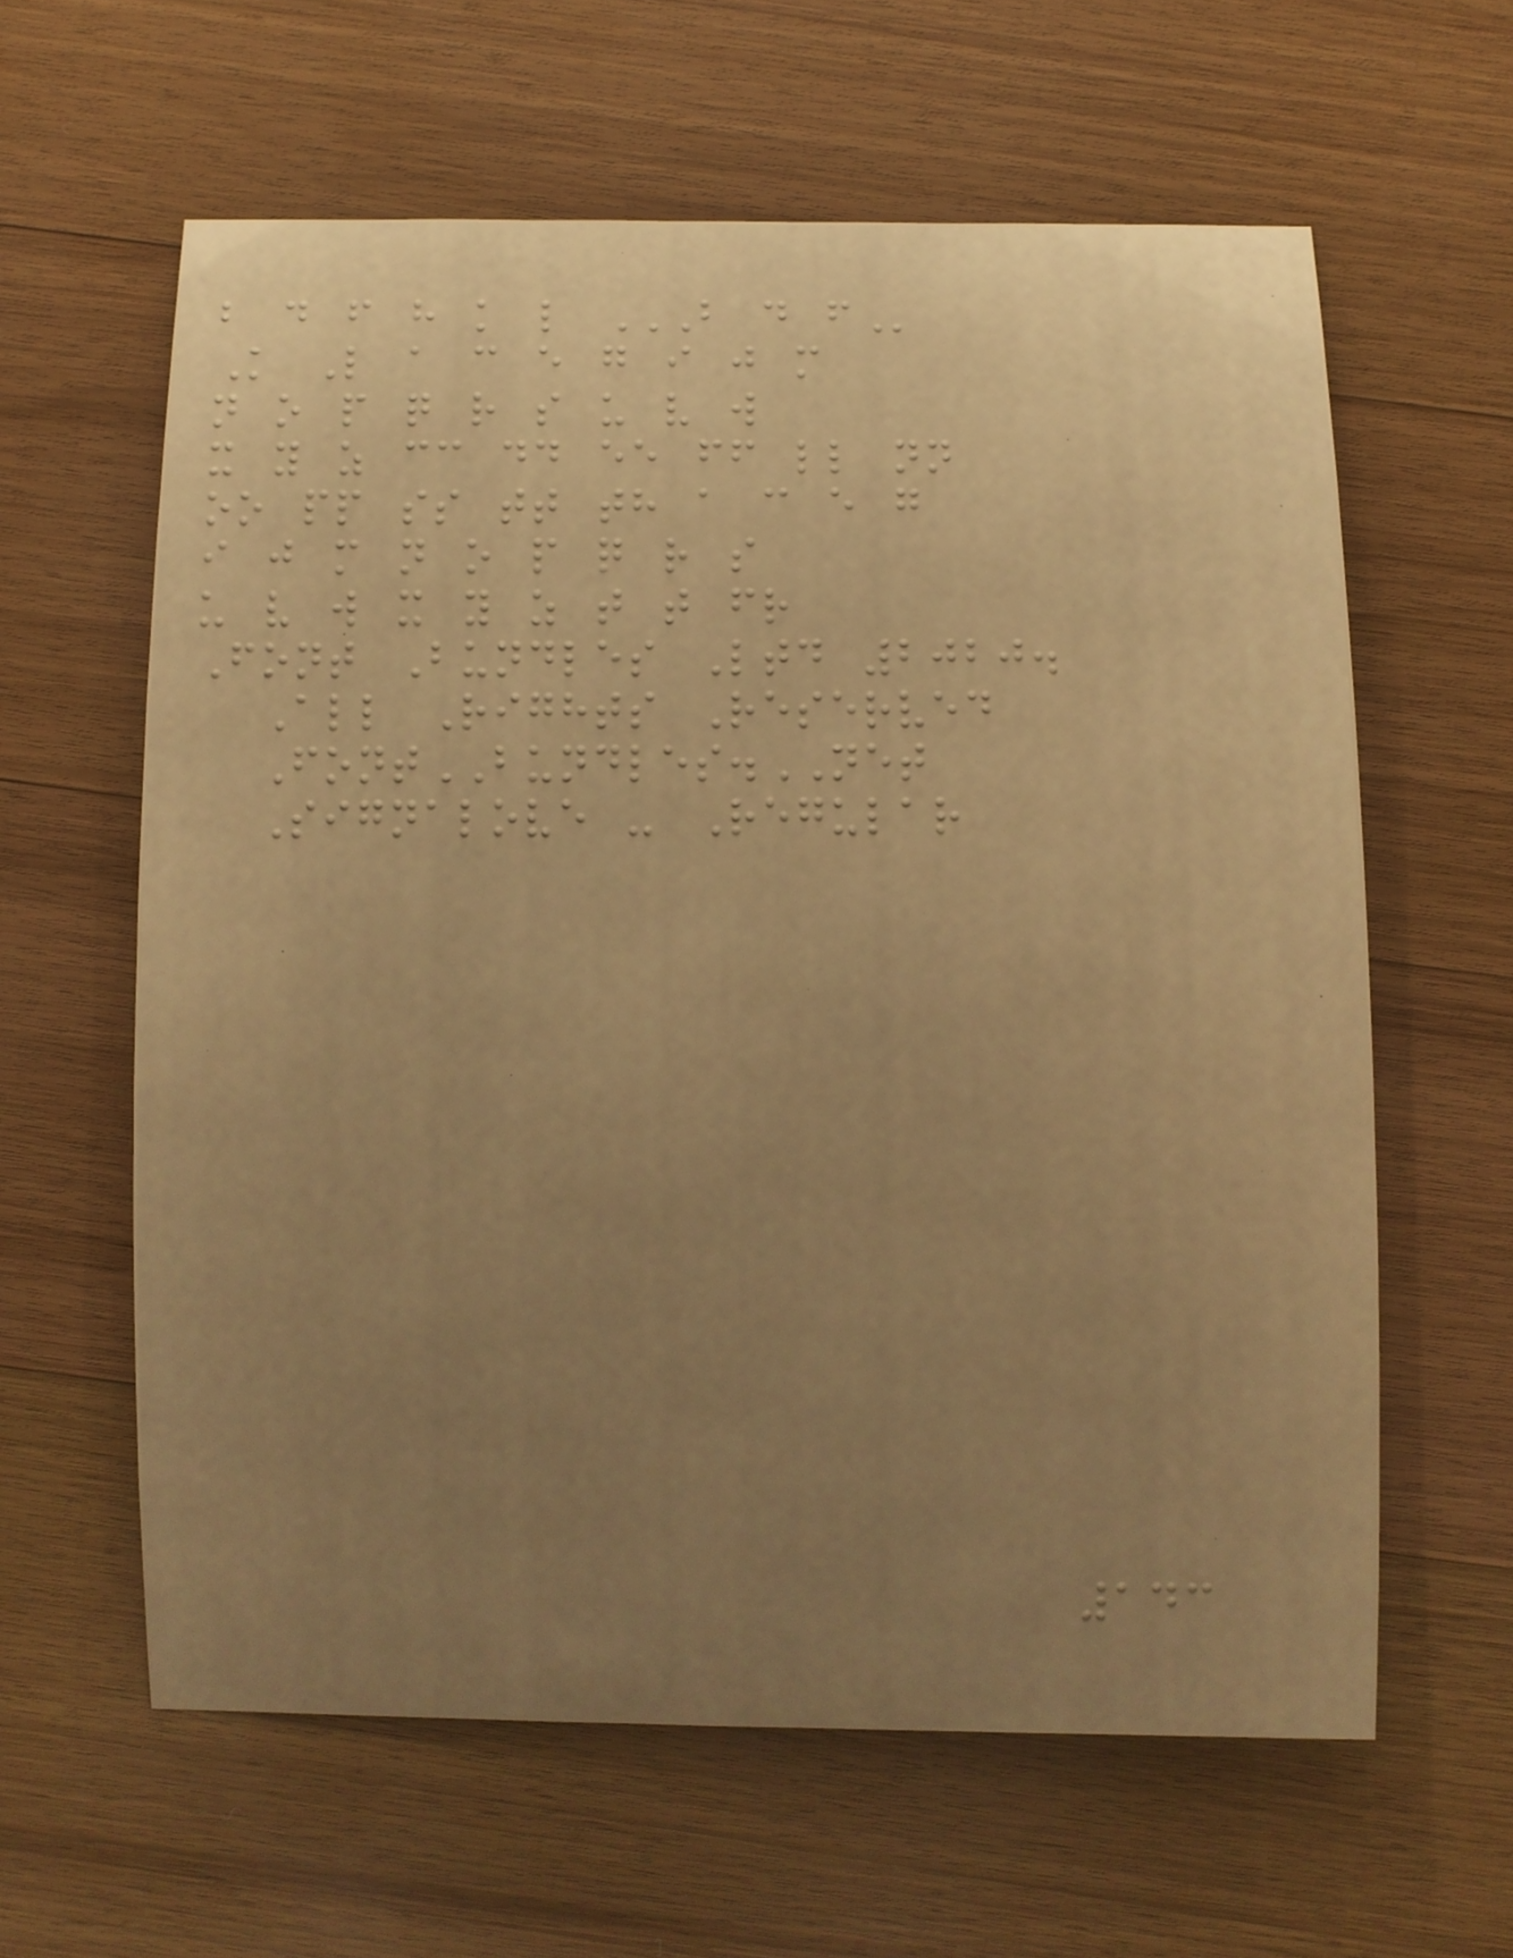b d f h k l B D F
K L a c e g i j m
n o p q r s u v w
x y z cc dd ee ff ll nn
oo pp ss tt th a c e g
i j m n o p q r s
u v w x y z t t fr
Font Bundles Ltd 2020.
All Rights Reserved
FontBUNDLES.NET
Signalove - Regular
143
